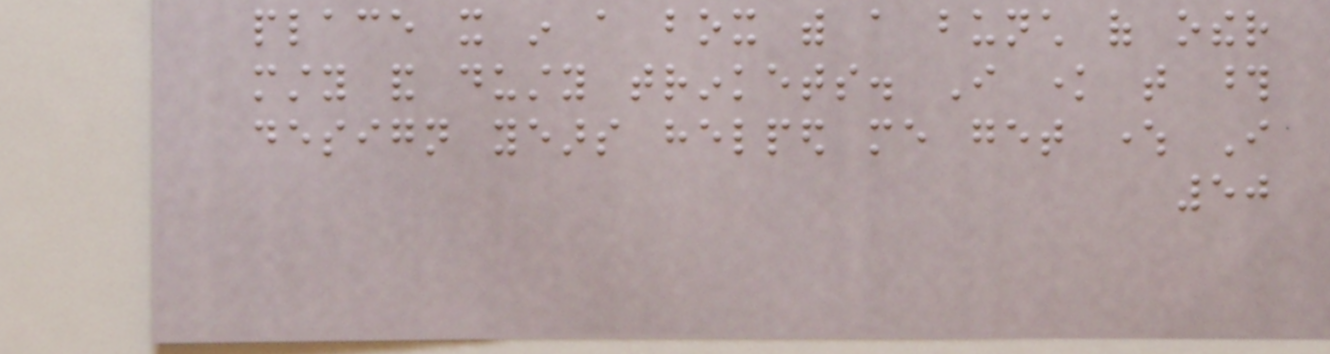place it in a box with a bunch of other
musty and dusty trinkets. I know that those
design years helped me get where I
50
